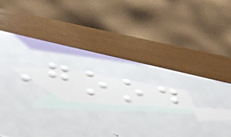Good
